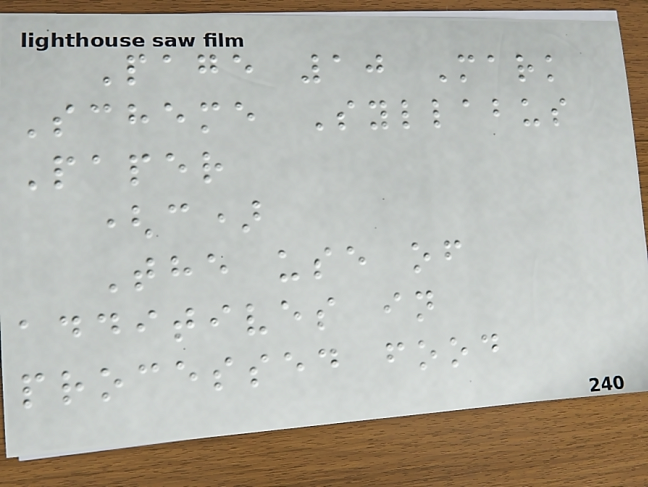Page 10 Mark
Scheme Syllabus
Paper
(c)
The use of
additives in
processed food
